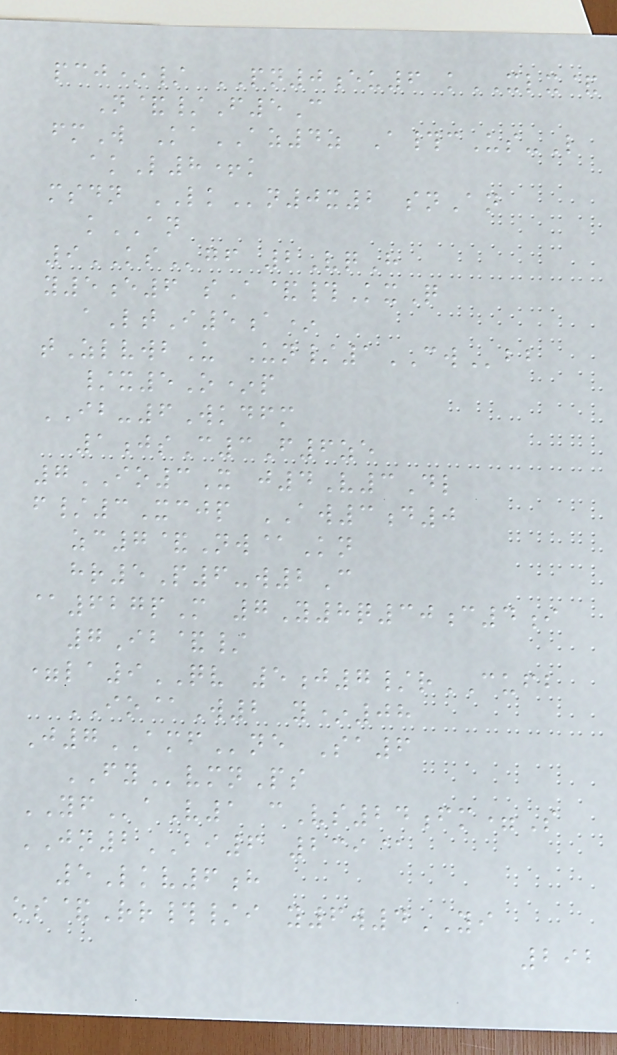pcj*/ PN0eu6 kXLX&
N&/F5C
fmW KaAZ4z A#cUs-L
akL8+k
msdn LKn0x2 snAn
kAN
9KSgf 2VqH
y5e6 sA&#KxQ
aLtI5a*
tZlvwbU Un/1CWbb
/x5O*p
IB-6Wkdfm
1jsC3F6ze
7IO3X j4V3Dl
f/3Xcjp AW3d0
zc7&Nw@Kn
hr5P6-w2C
@627pM 7Y8q30c4i
7Ib&/
=la9QV 5j7/rCUFB
IO@W2 y*08
J7AMFne Sa6
FYvmnPs
YFaV1 cVs24fm=S
JN2BI6 239@
5Lkv6h
os&Rr#/i y6w4YI
292
